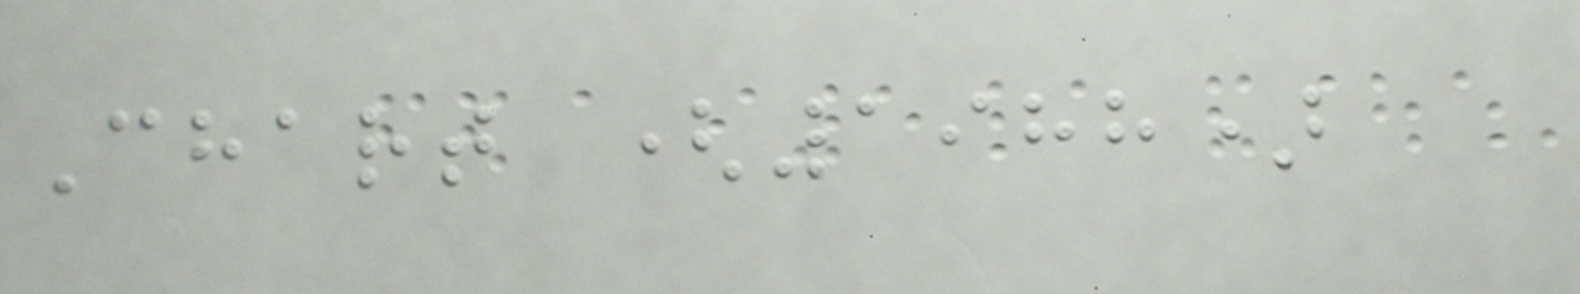Chart (1988)
